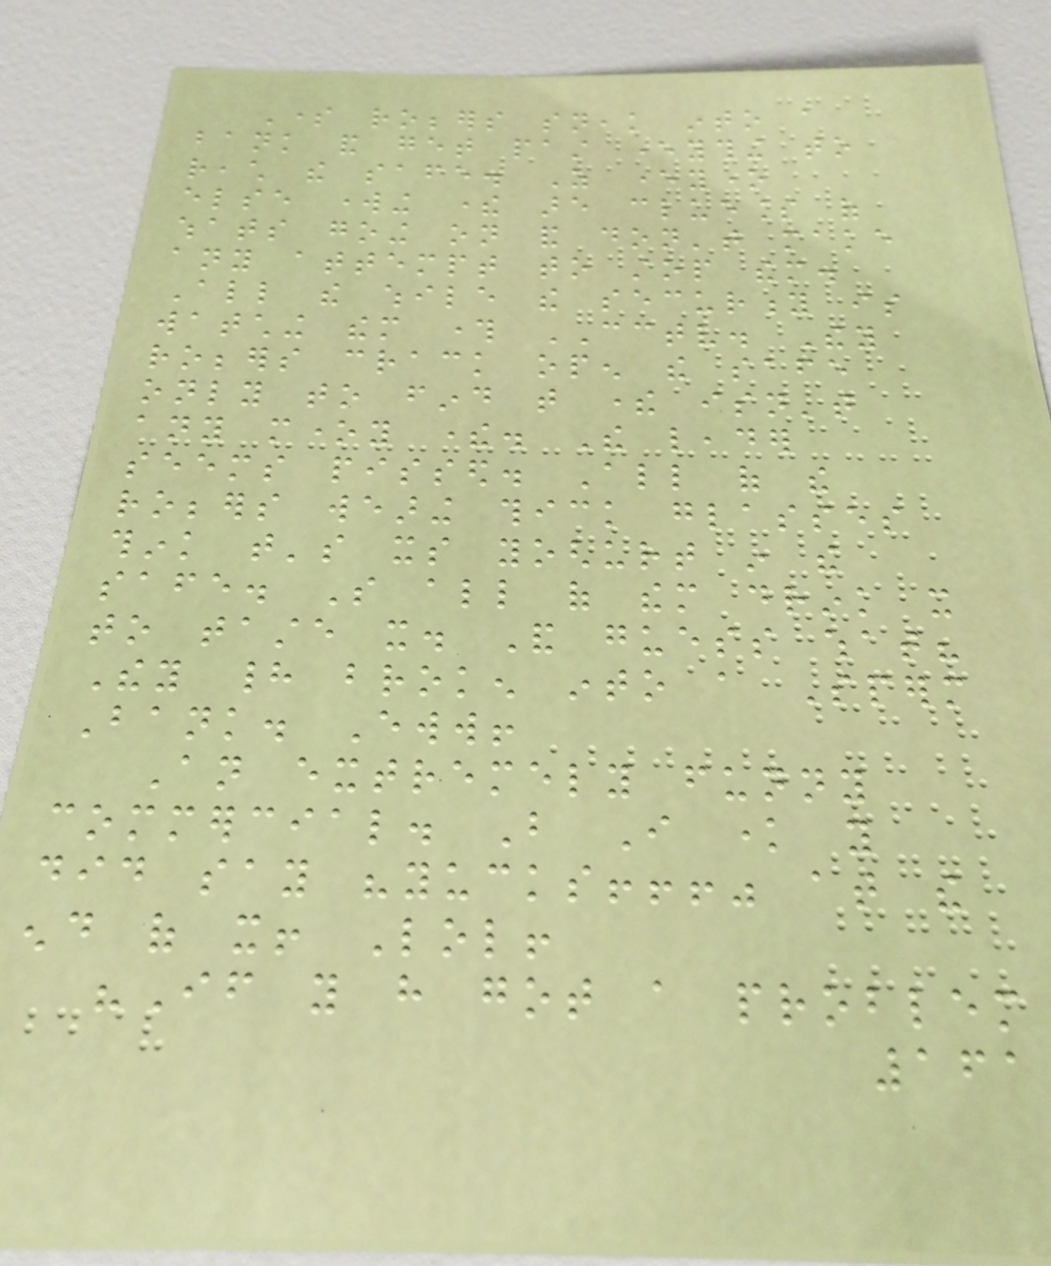Some robbers sneak into a
bank and get past everything to
reach the safe. As everyone
else working there are clueless of
whats going on and don't make
any attempt to stop them.
All the while the security is
watching them through CCTV. They
robbers crack open the safe
only to find that there isn't
any money there. The leader
seems pissed. All of the
robbers wearing thick glasses
think that's its yoghurt in the
safe. So all of them drink it
to taste it. And guess what?
They had broken into a Sperm
Bank. Eww!
An extremely funny
commercial. But I know you
did say "yucks!!!" at the
end of it! Lol!
"If you have got a problem
161
